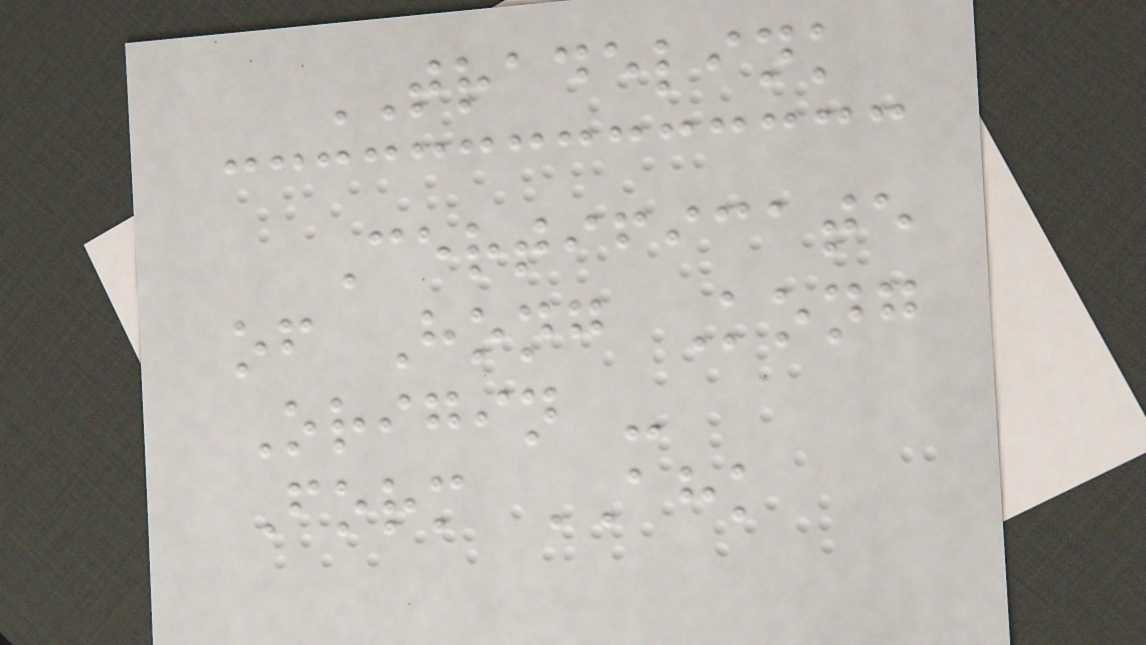TRADELINK
Certificate
of Hong Kong
Origin -
Form AHK
